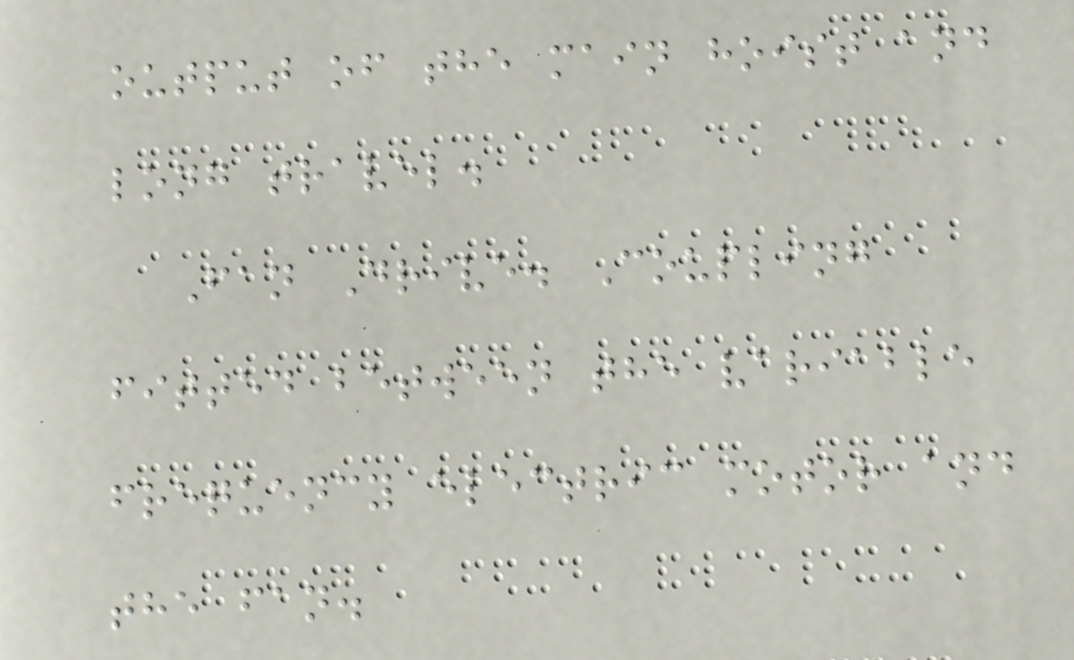output of the main hoist and
long travel.
Fan Drive. Coupling
fitted between the variable
frequency electric motor and
the fan.
